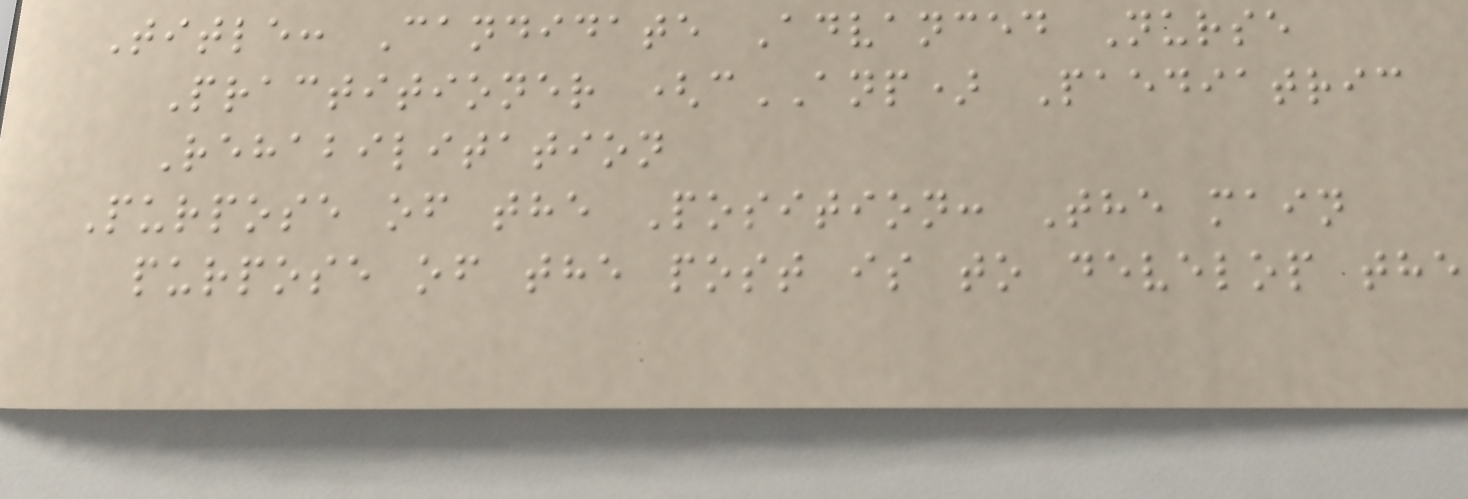Title: Candidate Advanced Nurse
Practitioner (cANP) Paediatric
Rehabilitation
Purpose of the Position: The main
purpose of the post is to develop the
